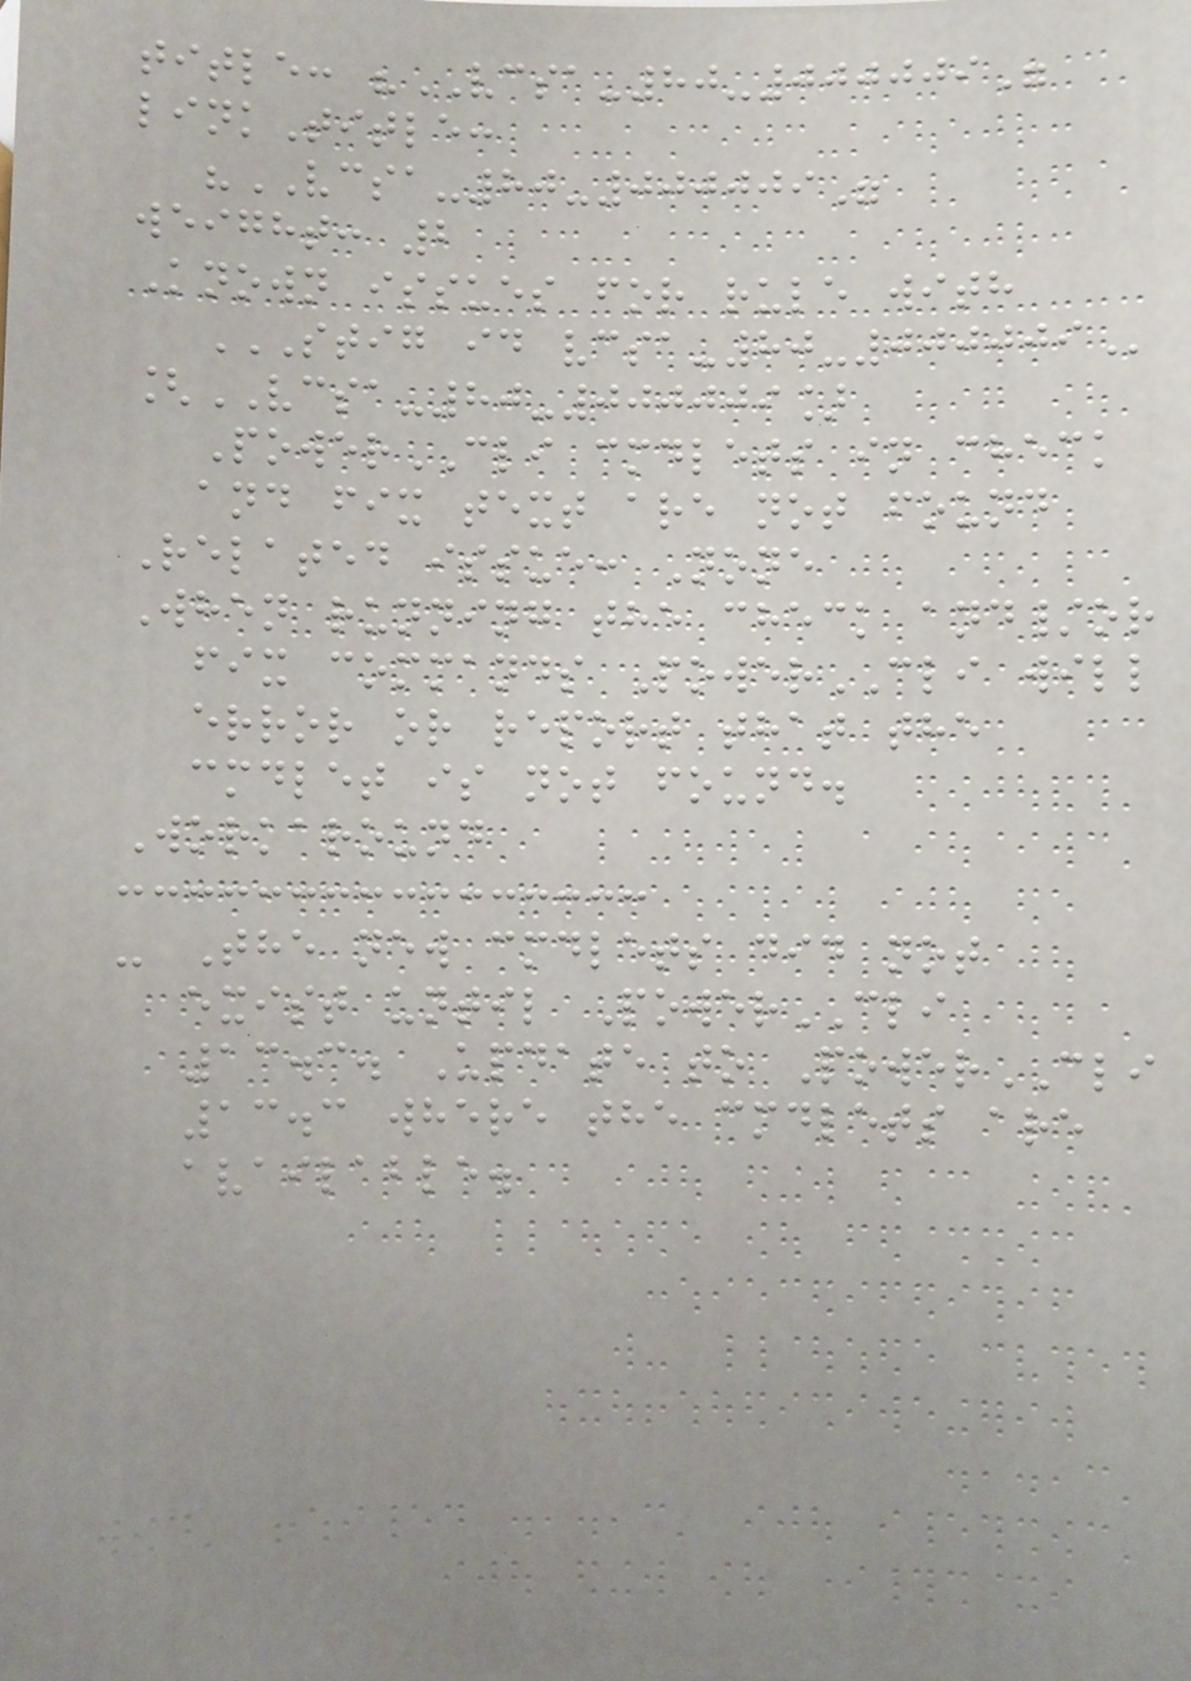title: "VCSA-80-000009"
linkTitle:
"VCSA-80-000009"
weight: 2
Known issues for rule with
STIG ID VCSA-80-000009
[VCSA-80-000009]
PowerCLI cmdlets in check
and fix text are not found
Related issue: None
When running the check and/or
fix commands PowerCLI will
error or report that the
cmdlet is not found.
Workaround
- The new cmdlets did not
exist until PowerCLI
13.3. Update to PowerCLI
13.3 where the cmdlets are
available.
